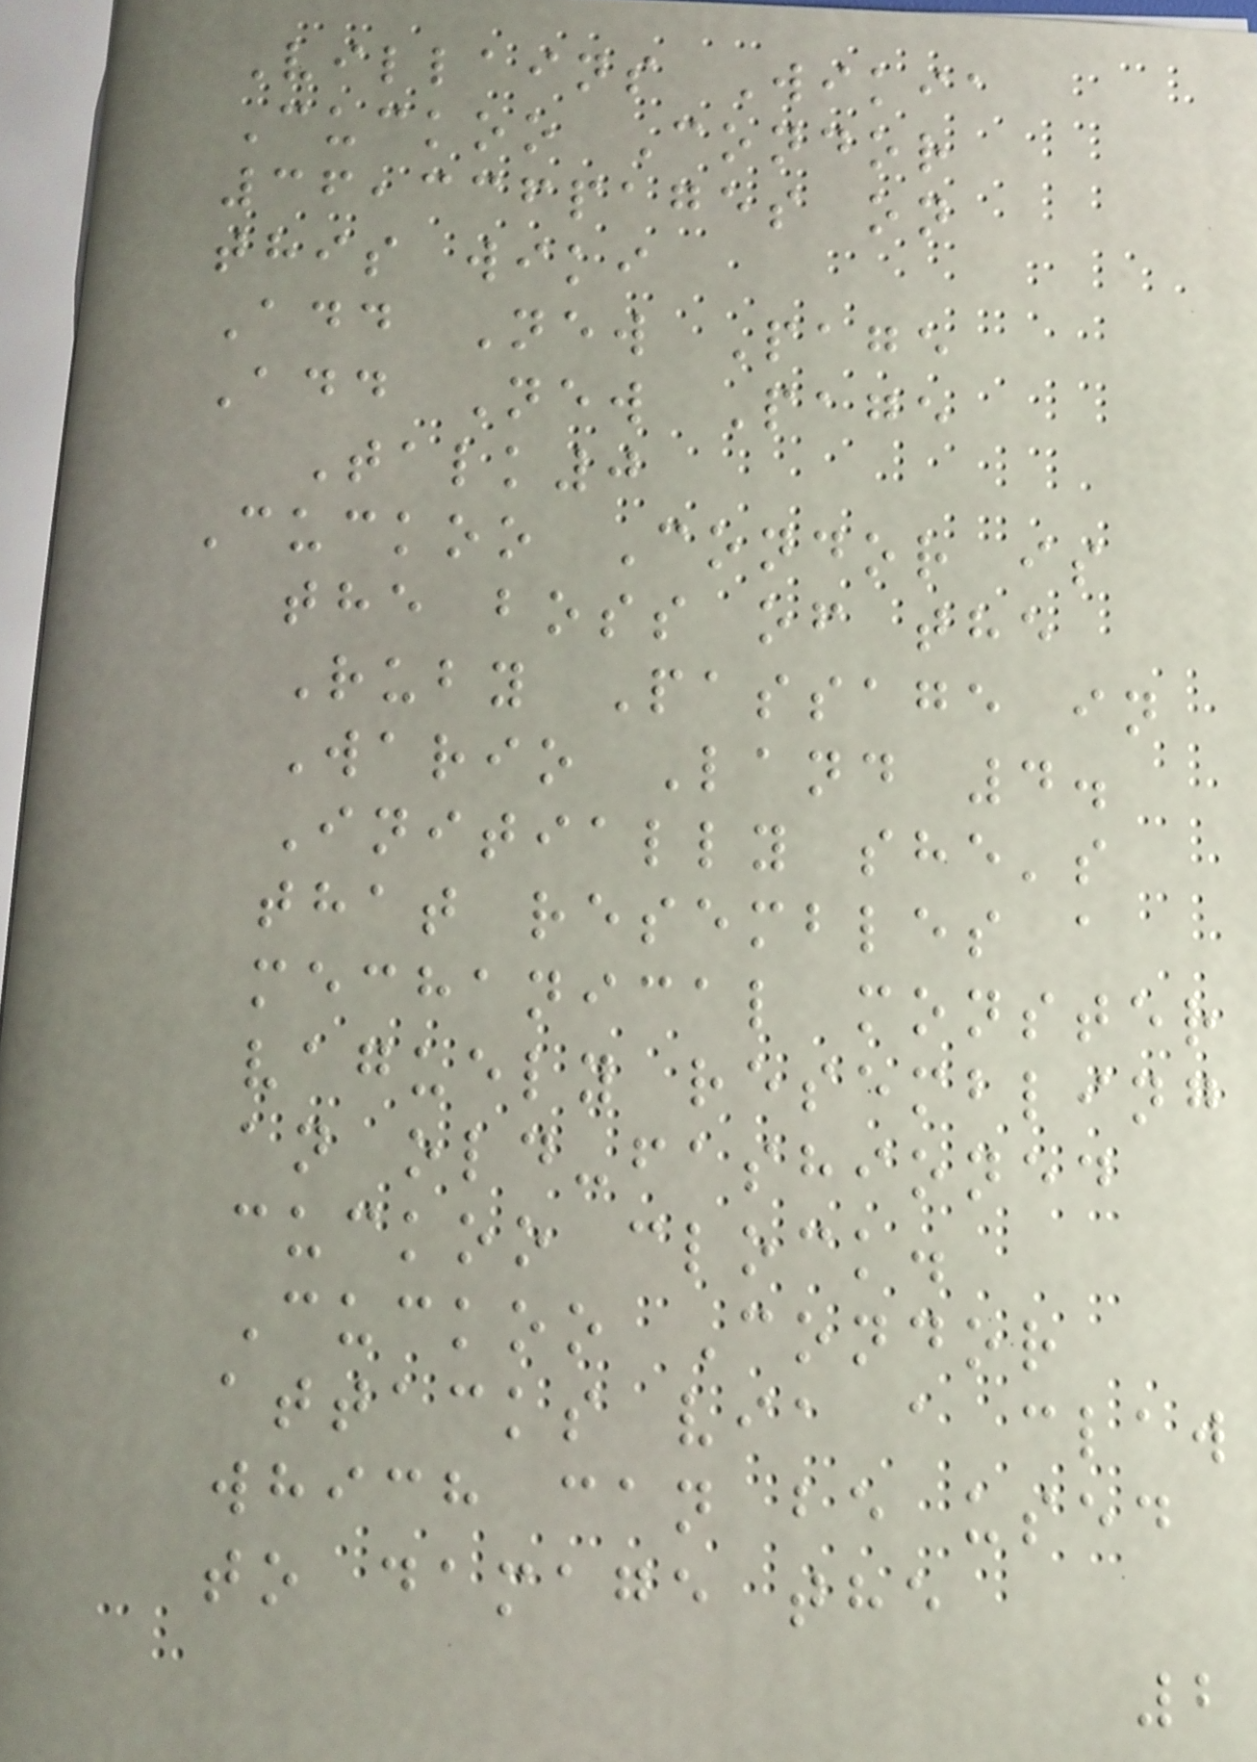Villains Wikia
Cuckoo Condor
36,336pages on
this wiki
Add New Page
Add New Page
Talk0
Cuckoo Condor is
the boss of the
Ruby Passage in
Wario Land 4.
Initially she's
that resembles a
mechanical monster
vaguely resembling
an old-fashioned
cuckoo clock.
Cuckoo Condor
attacks via a claw
which can be used
to damage the
2
